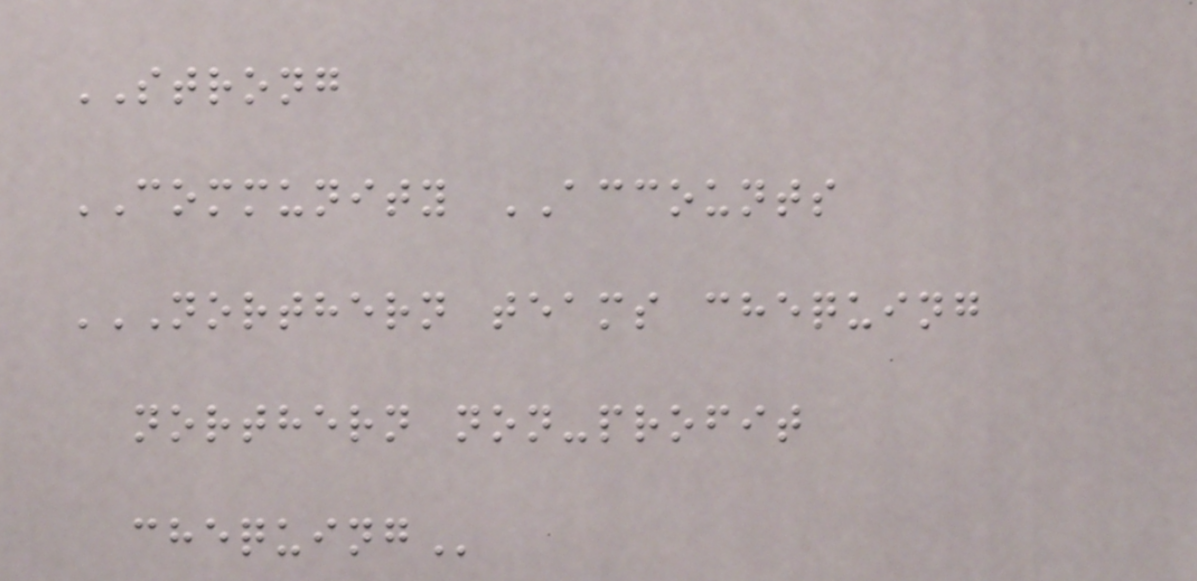STRONG
COMMUNITY ACCOUNTS
NORTHERN TEAMS CHEQUING
NORTHERN NON-PROFIT
CHEQUING
